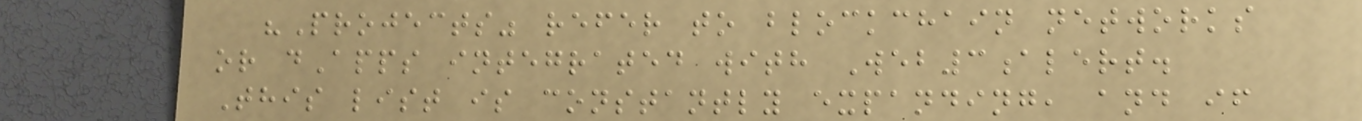"Projects" refer to blockchain networks
or dApps integrated with Web3alert.
This list is constantly expanding, and if
